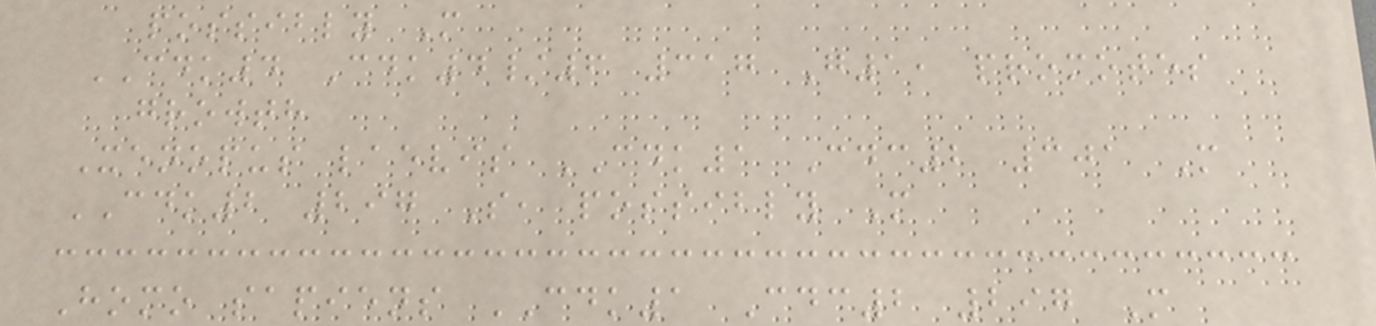possibly M
CDK4 Cdk4/6 317 G1, promotes
growth
Xenopus laevis CDK1 Cdc2 301 M
CDK2 297 S, possibly M
Homo sapiens CDK1 Cdc2 297 M
